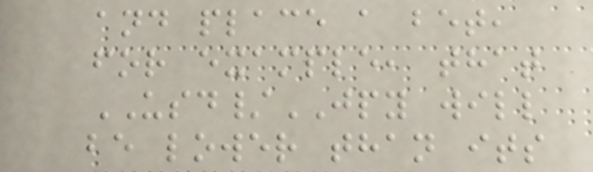and place a bet,
for example, that
USD/JPY will
be lower than its
